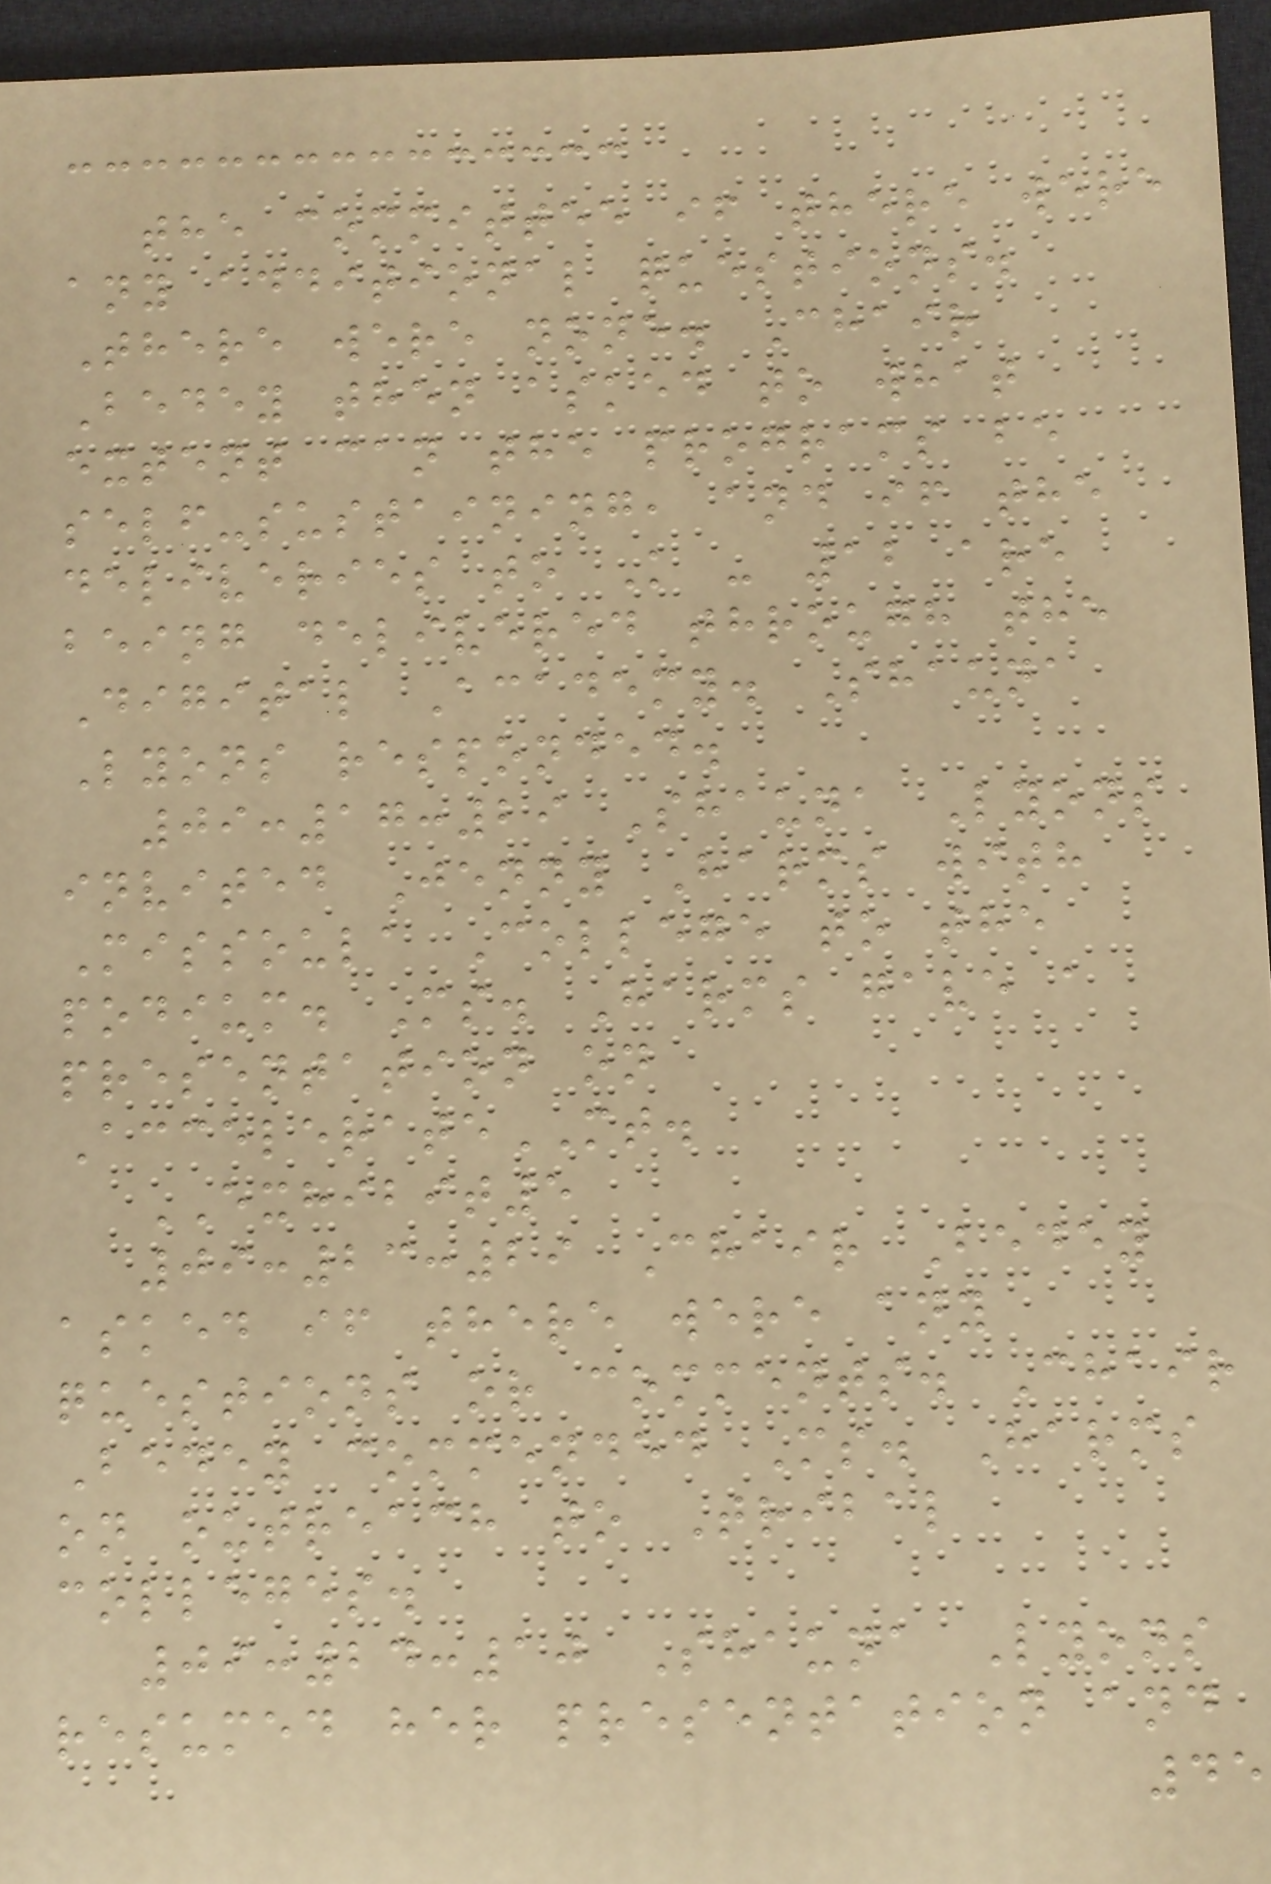the committee if there were
any additional questions.
There were none. Chair
Bedey then asked to what
extent can the programs be
self-sustaining, and if the
deliveries to K - 12 are
being delivered through the
Digital Academy. Shauna
Lyons responded.
09:17:29 Shauna Lyons
invited Jenny Harms with
Missoula College to the
podium. Ms. Harms gave a
presentation on
AccelerateMT.
EXHIBIT5
09:23:29 Chair Bedey
asked if there were any
questions or comments. Chair
Bedey commended Ms. Harms
on outreach to Tribal
colleges.
09:24:10 Shauna Lyons
resumed her presentation and
45
